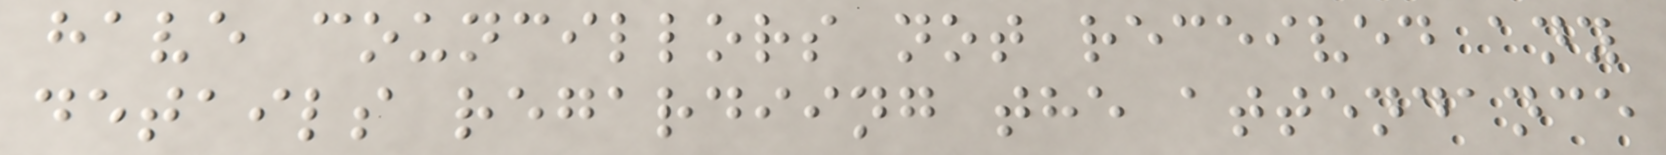have councillors not received any
details regardiing the attendance
